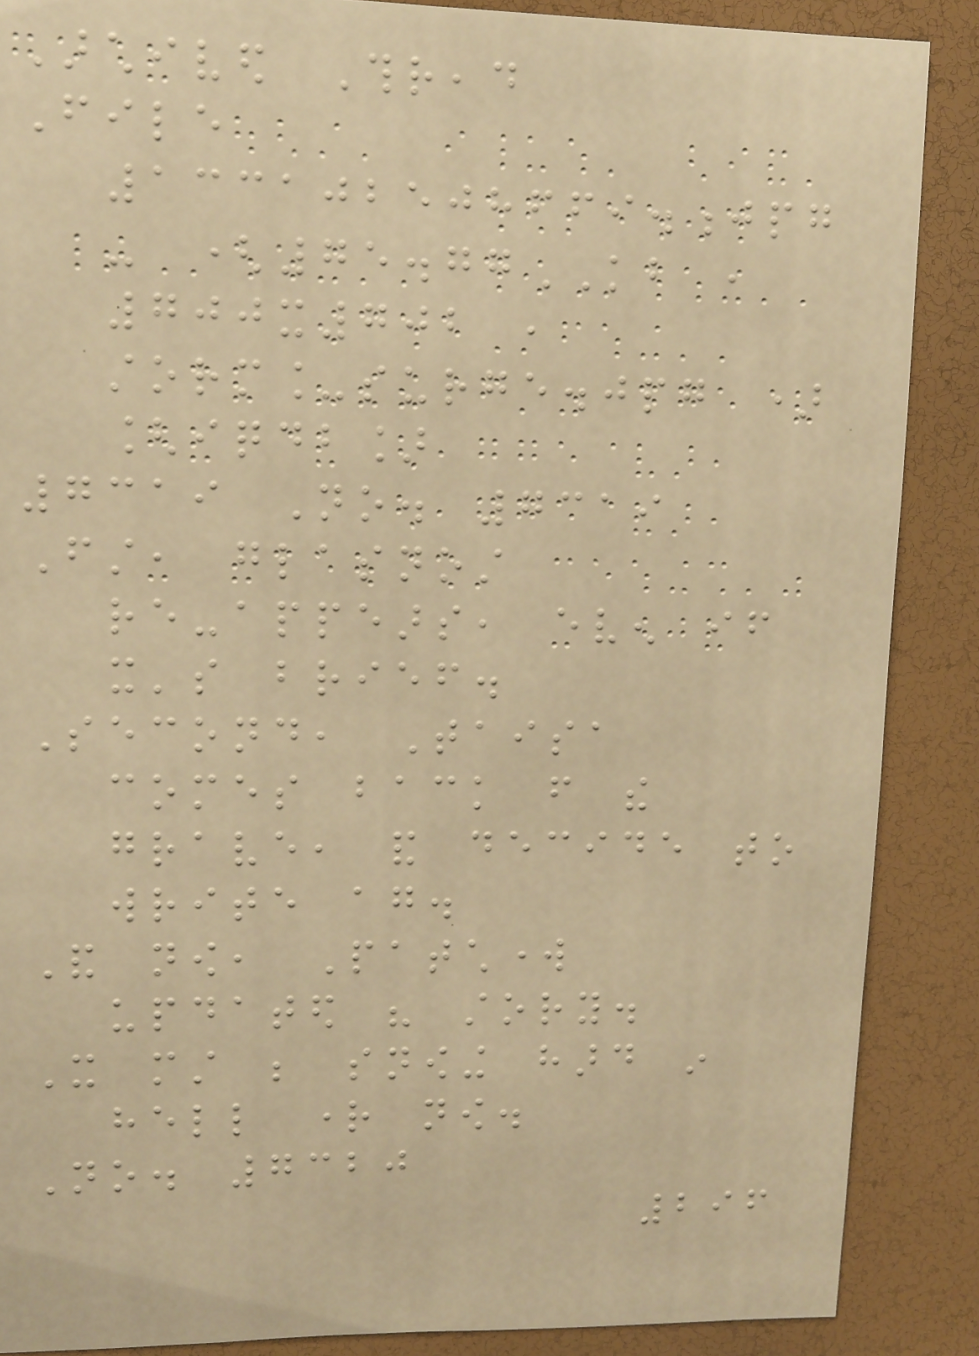Archived Thread
File
133102508669.jpg
- (75.77KB ,
700x702 ,
storm_surge.jpg )
[iqdb]
7319 No. 7319
First, glasnost
re-appears, even if
it's brief.
Second, Taisa
comes back from the
grave, and decide to
write again.
And now, Patchwork
updated his story.
It must be snowing hard in
hell right now.
No. 7320
296
